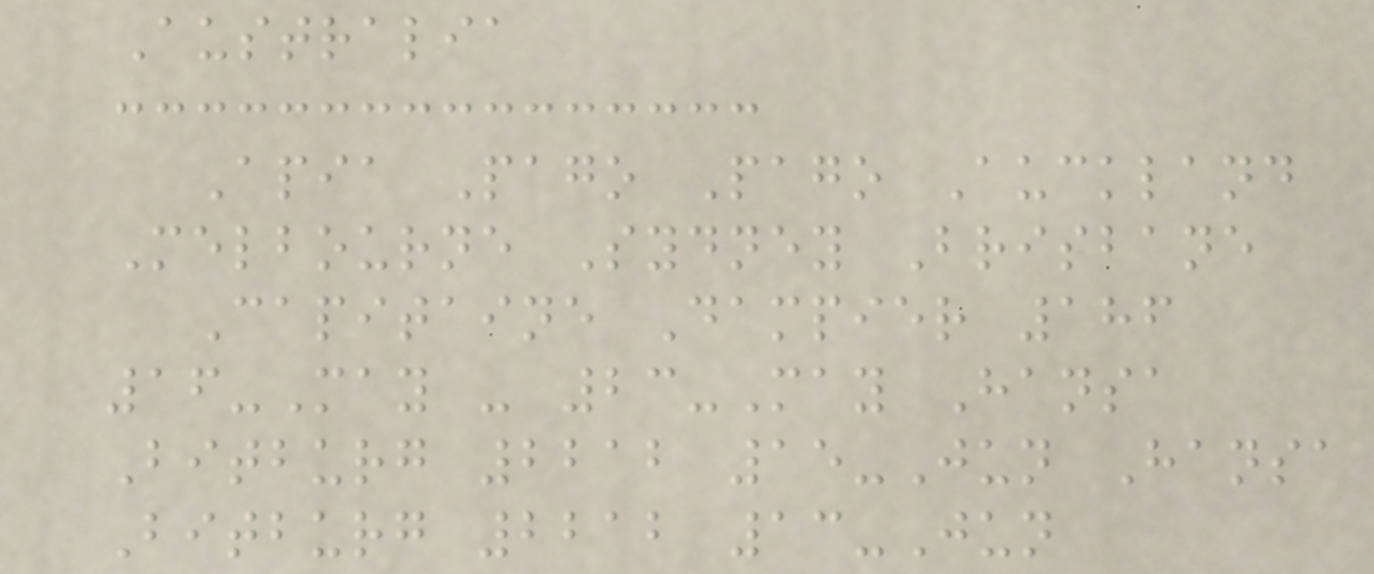Australia
Apia Pago Pago Auckland
Melbourne Sydney Brisbane
Capitaine Dampier 186
16-May - 23-May Hansa
Bitburg 2212 15-Jun Hansa
Bitburg 2212 13-Jun
